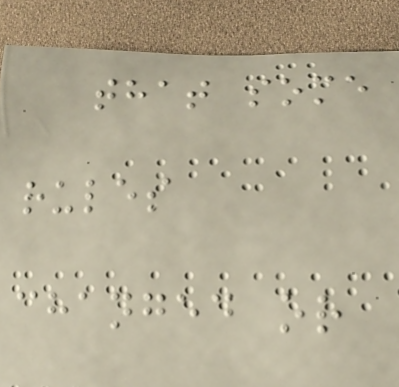that some
rules
changed or
